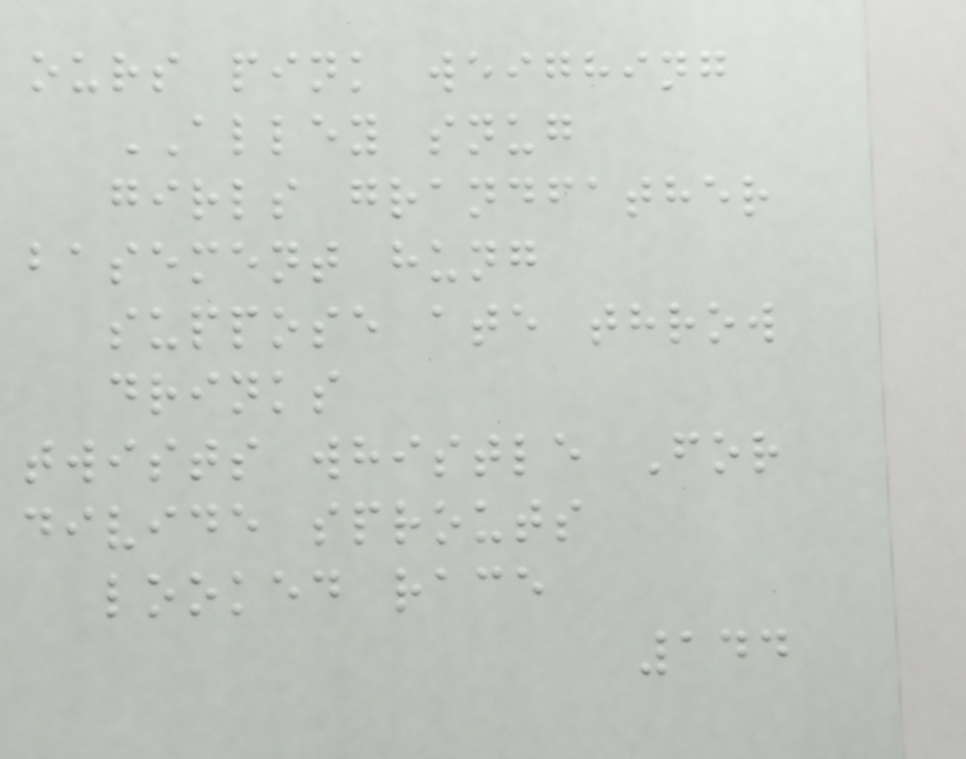ours pink weighing
ALLEY snug
girls grandfather
basement hung
suppose ate throw
drinks
twists whistle For
divide sprouts
looked race
144
